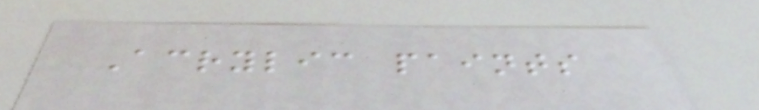Acrylic paints
